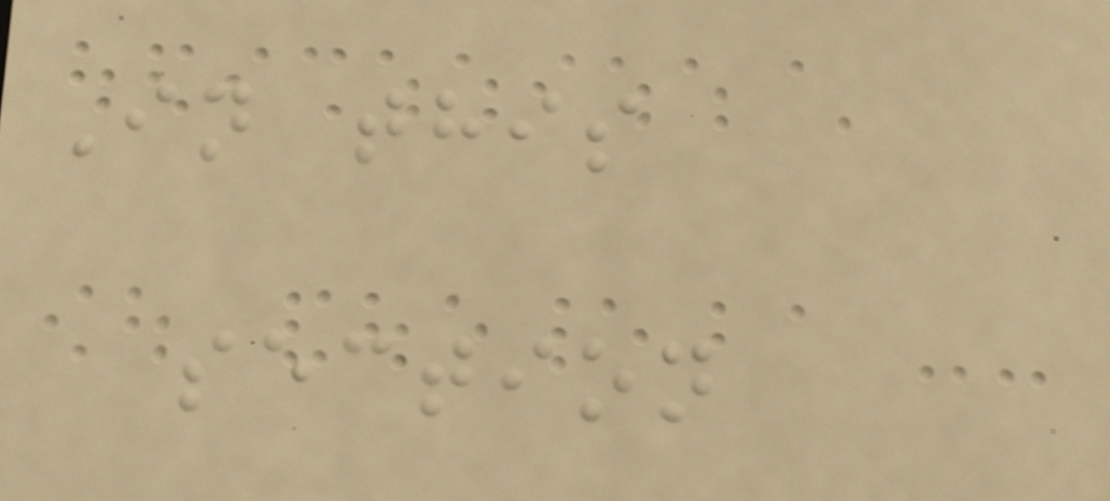In this
section
